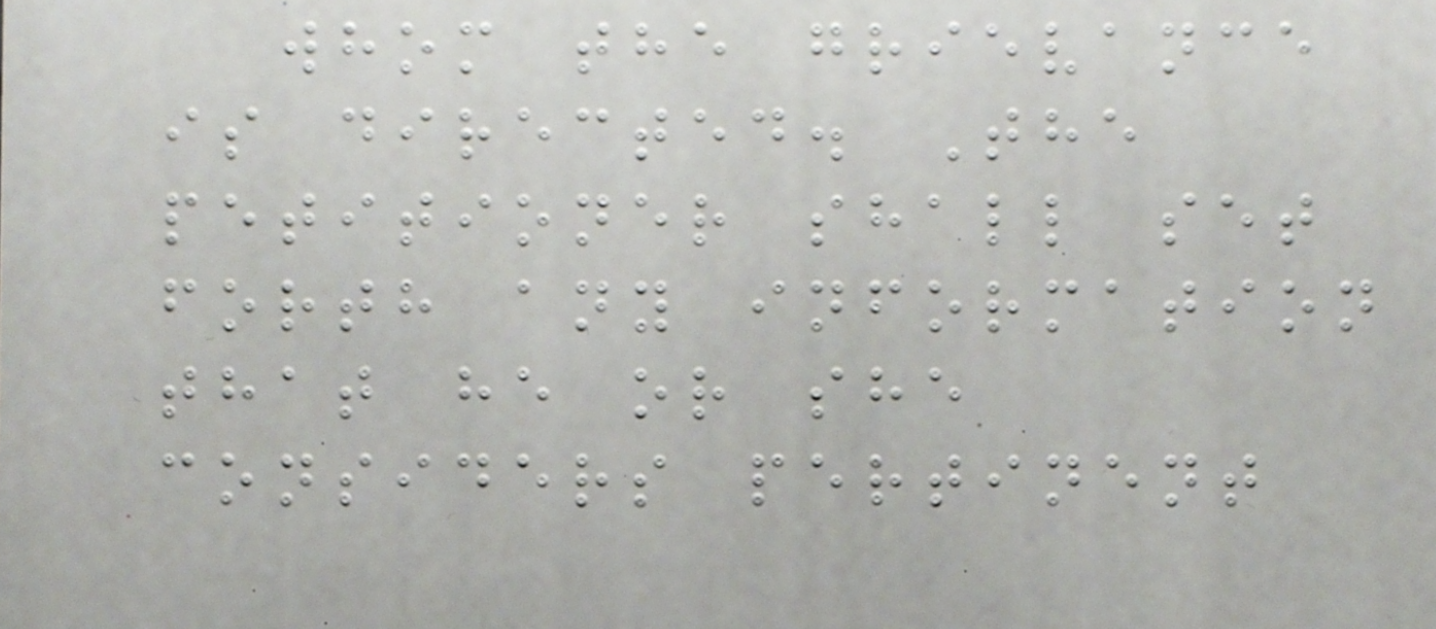whom the grievance
is directed. The
petitioner shall set
forth any information
that he or she
considers pertinent
